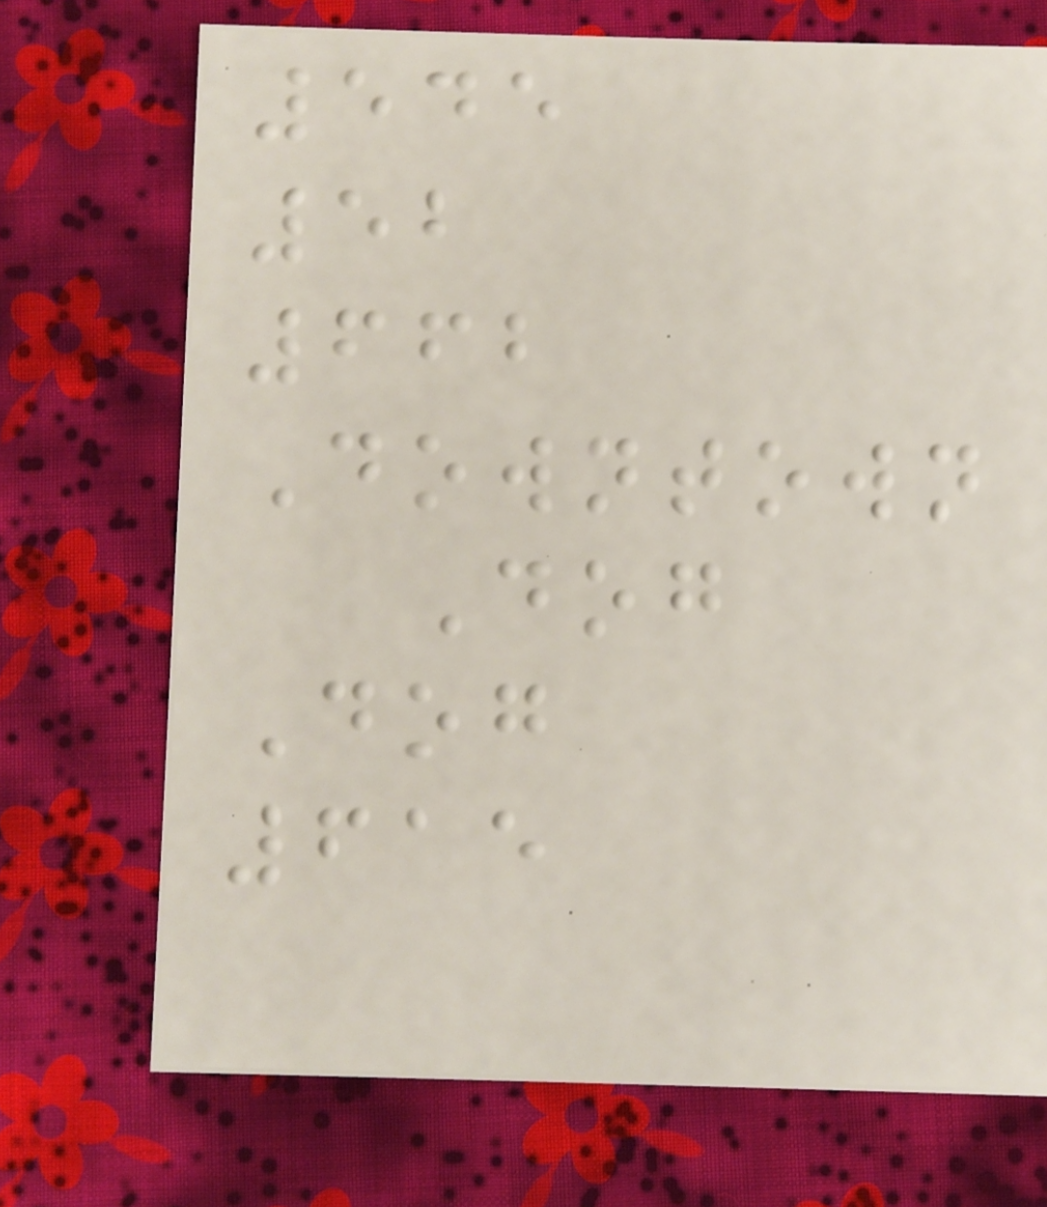545
52
662
Downtown
Dog
Dog
615
